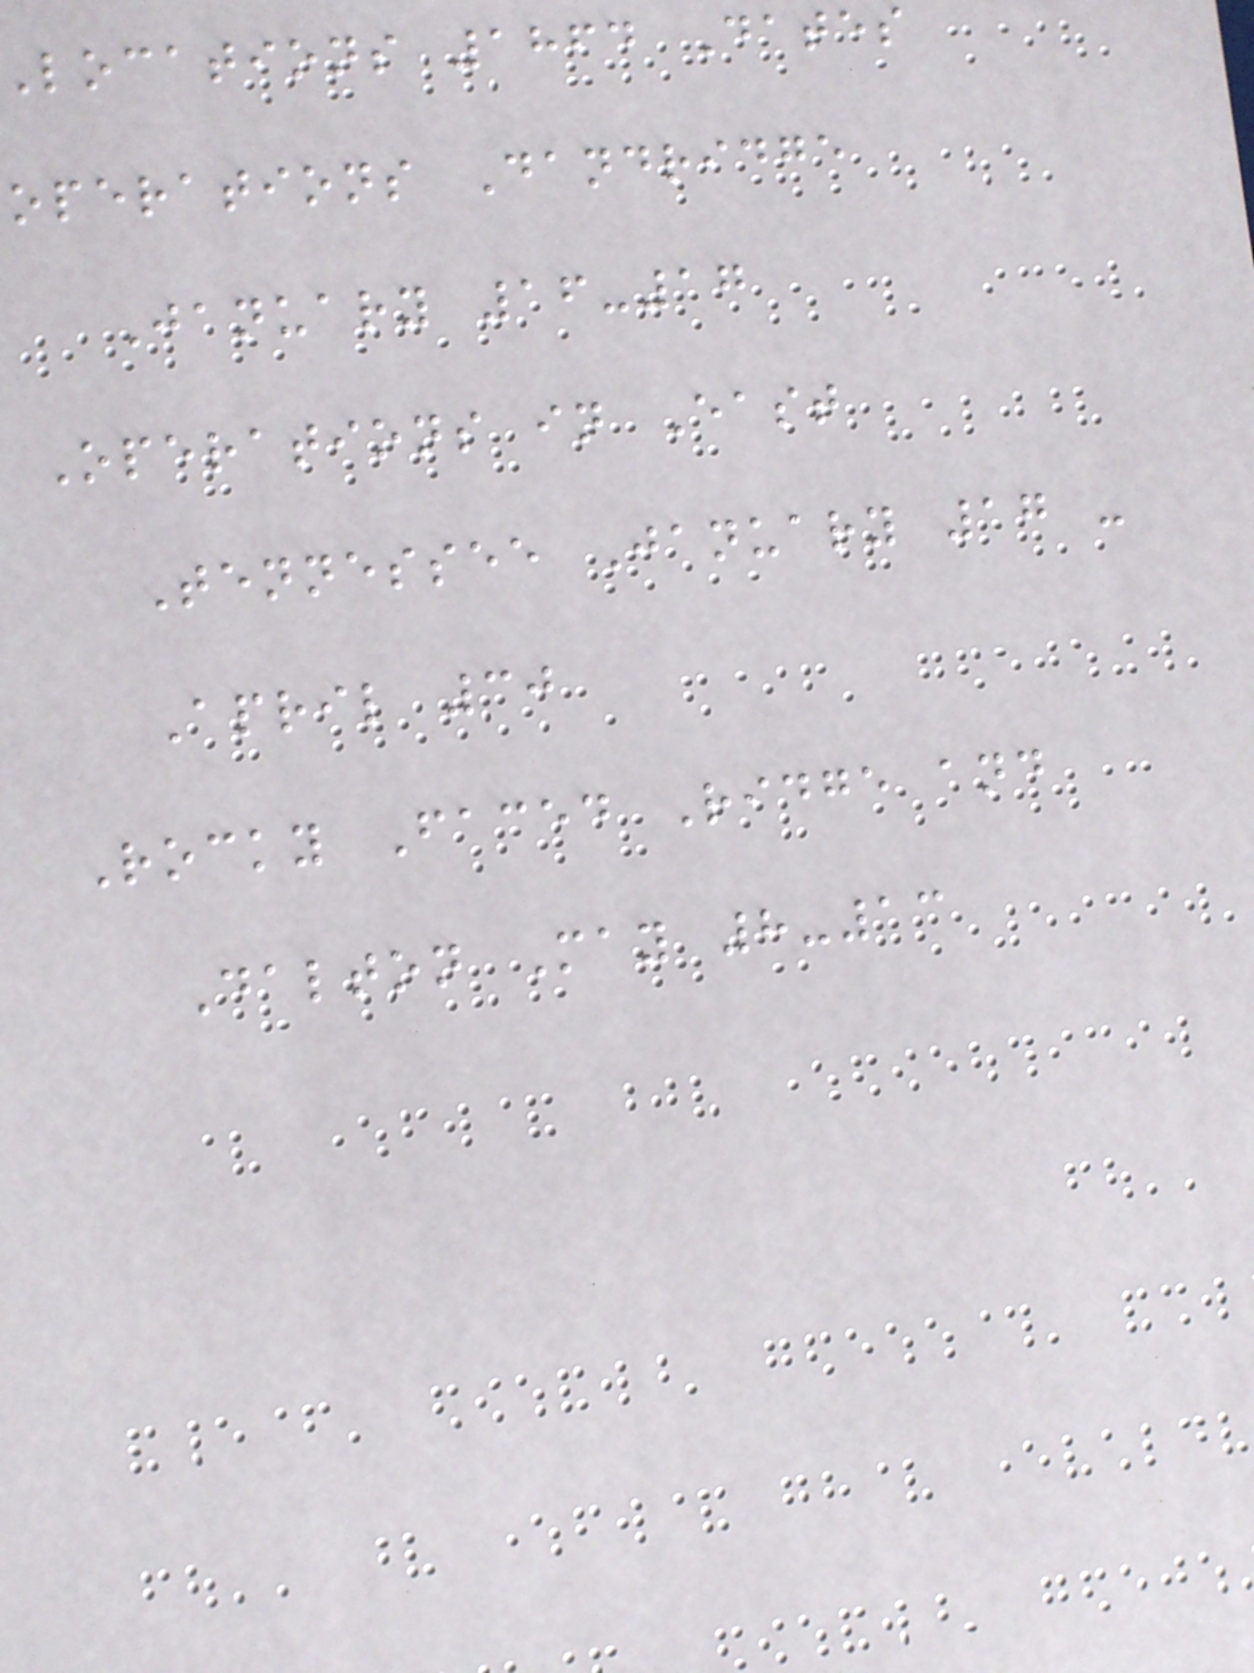locations 1864 Dates
operations Dandridge
January 16-17
Operations in East
Tennessee January 17 -
April 30
Rocky Faced Ridge and
Dalton May 8-13
